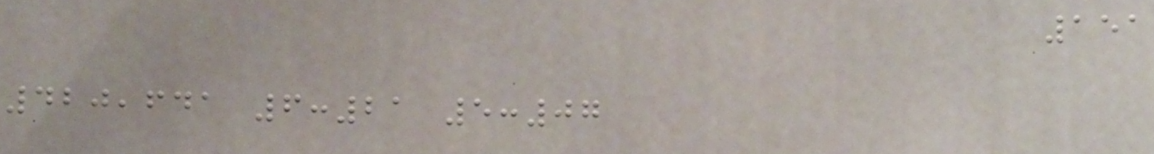151
420,641 6:21 5:07
